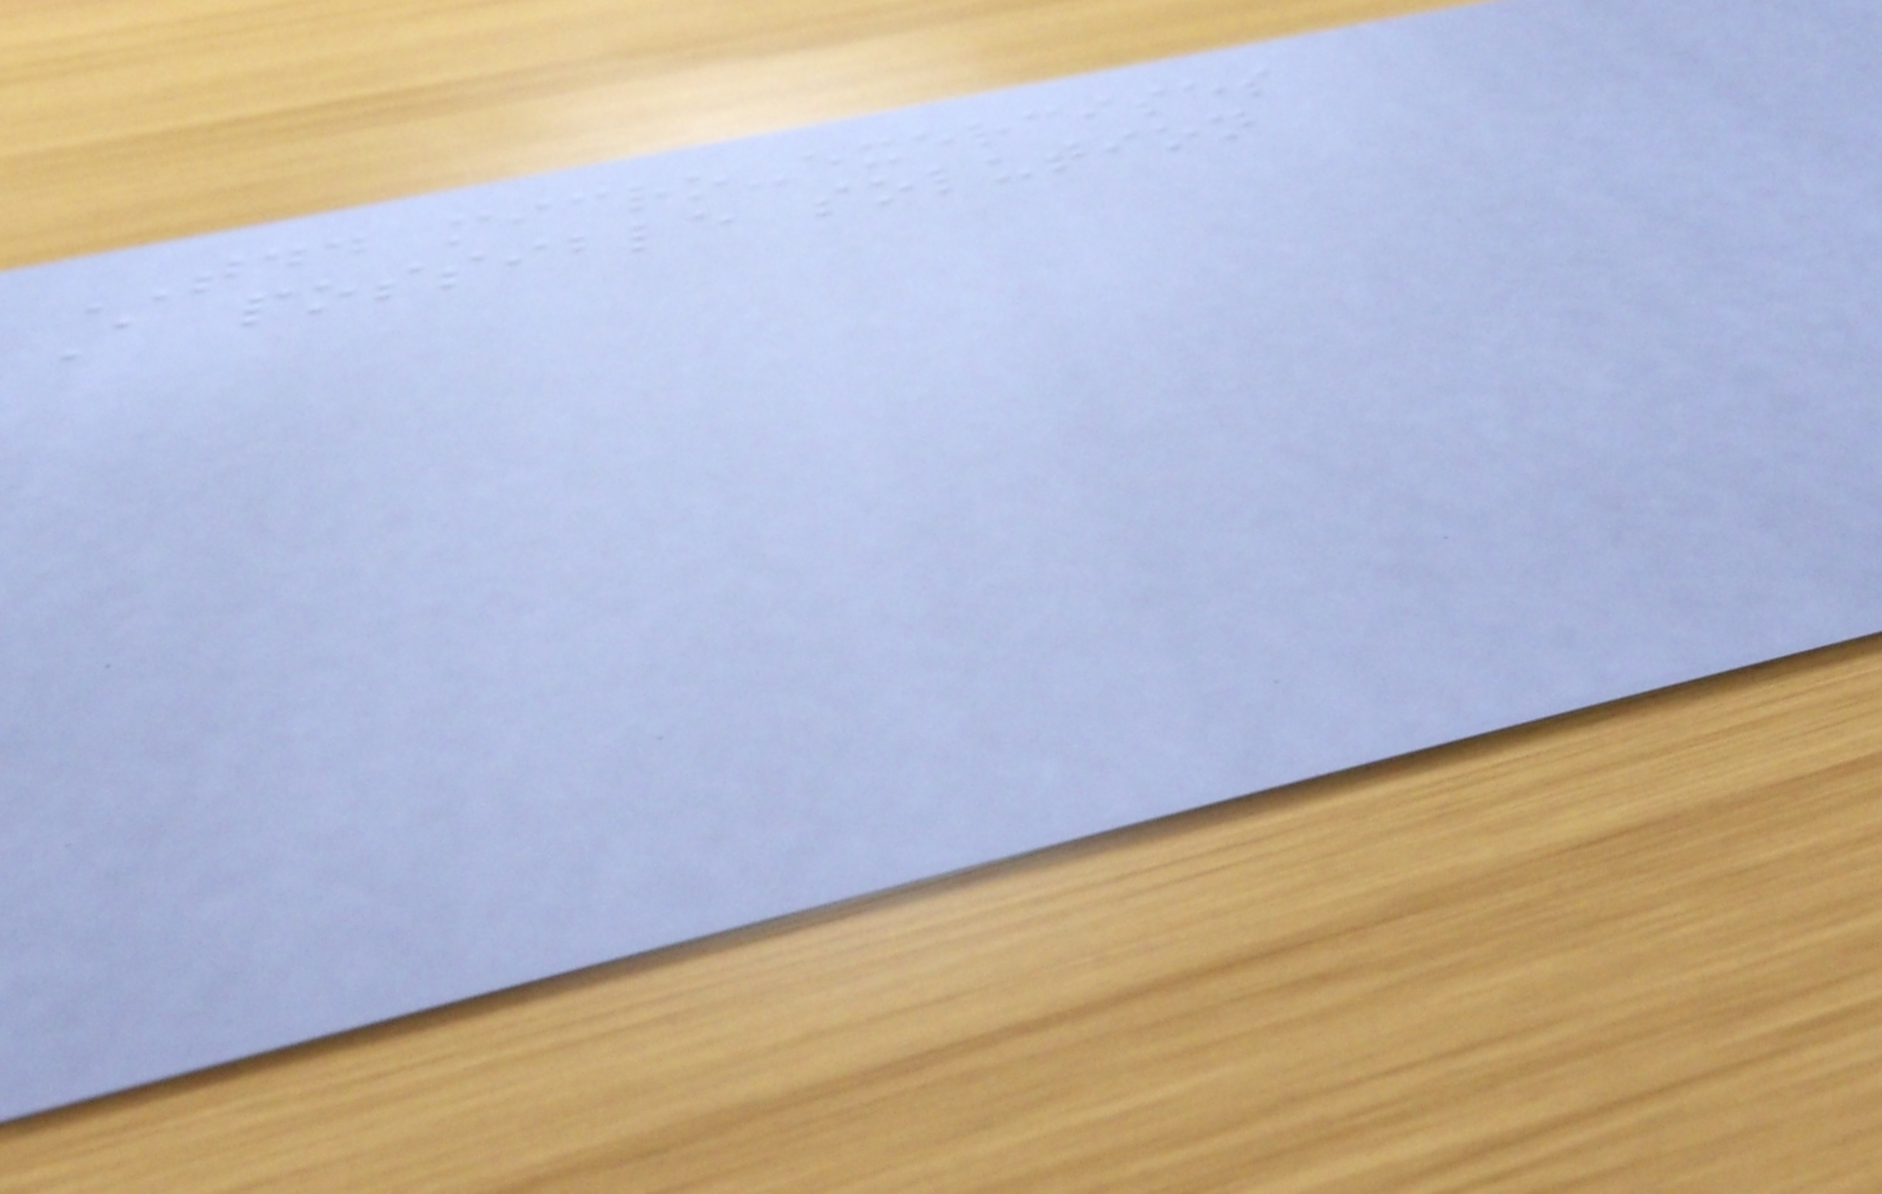TDD micro-exercises
A possible solution
